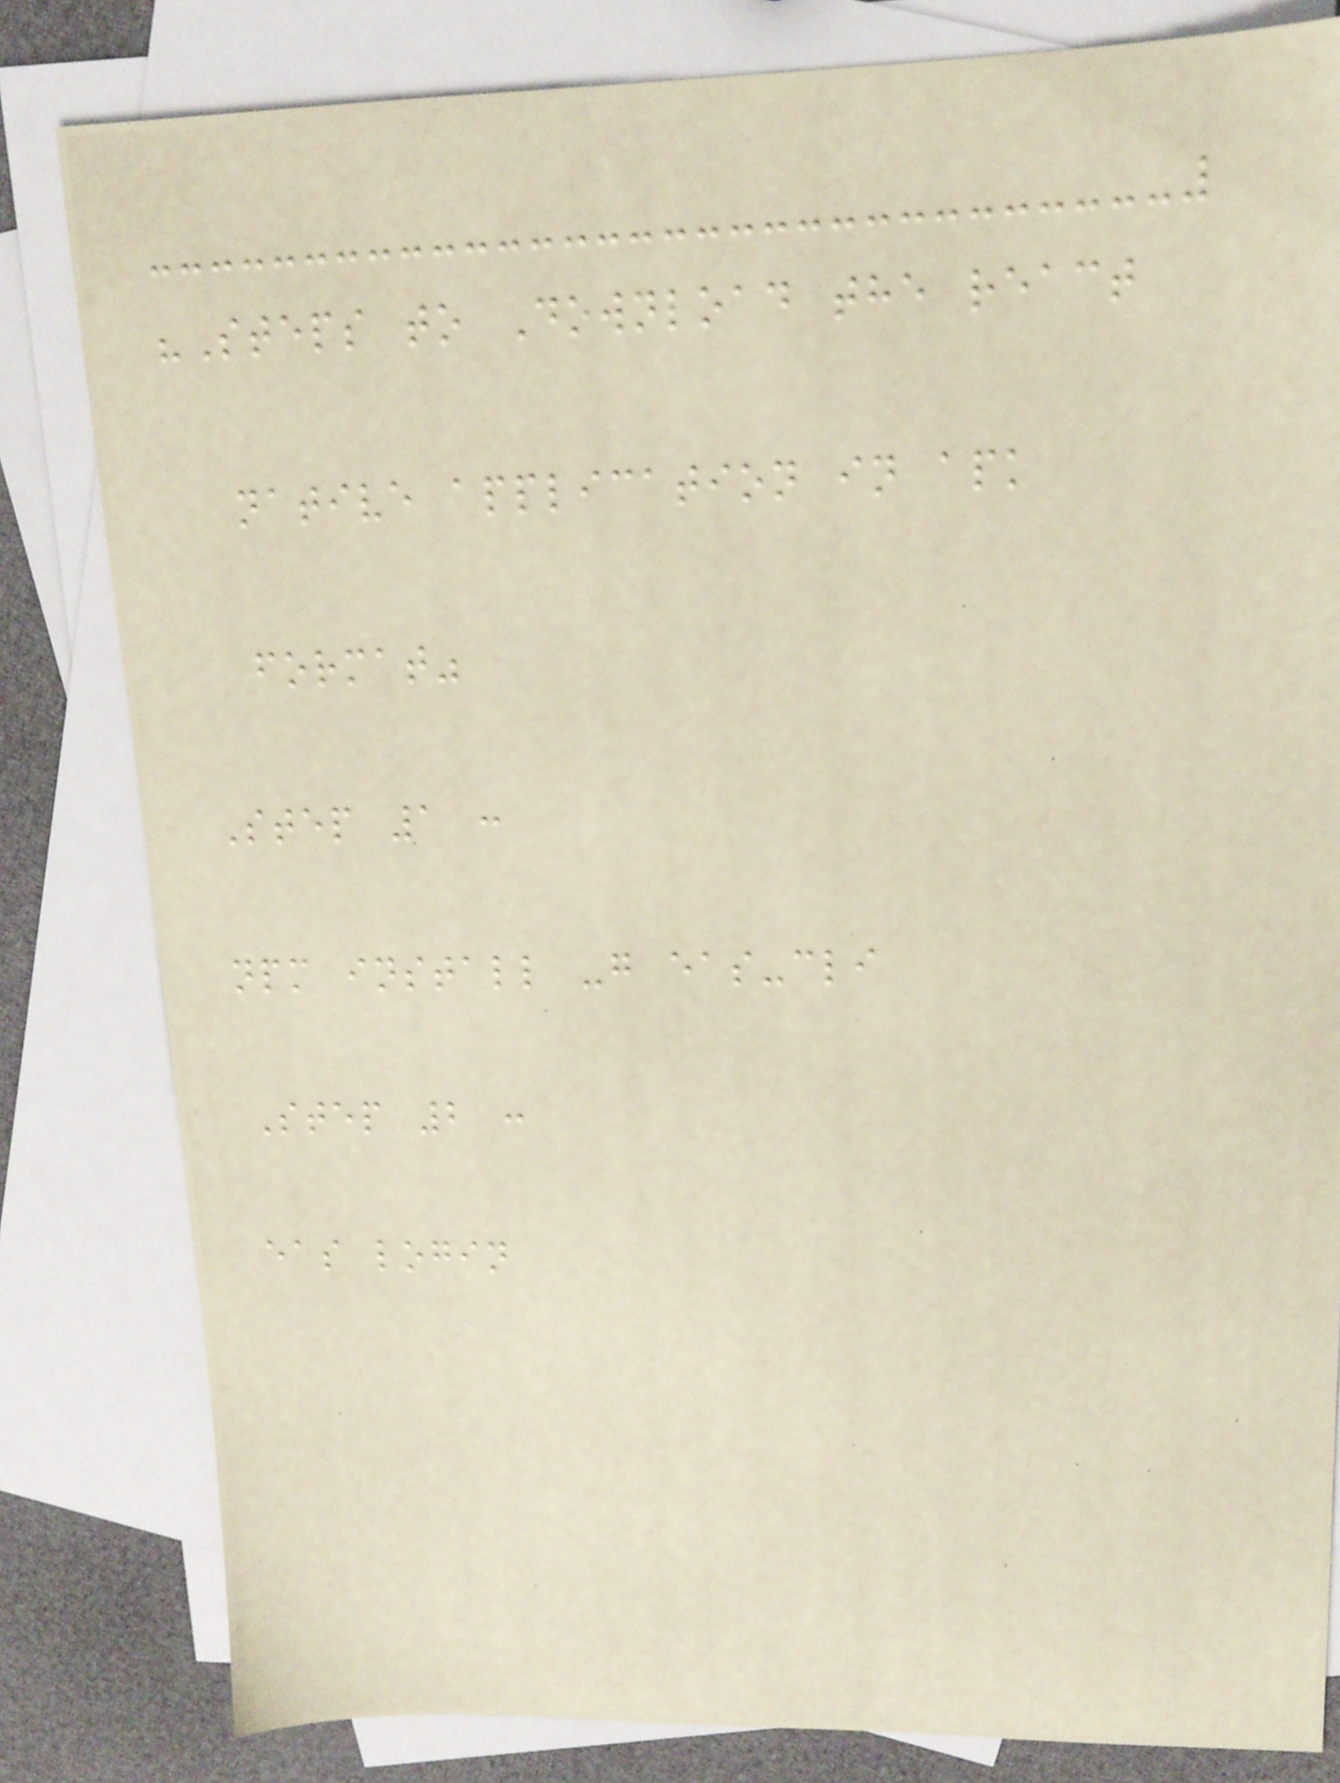"Steps to Download the react
native application in apk
format"
Step 1 :
npm install -g eas-cli
Step 2 :
eas login
